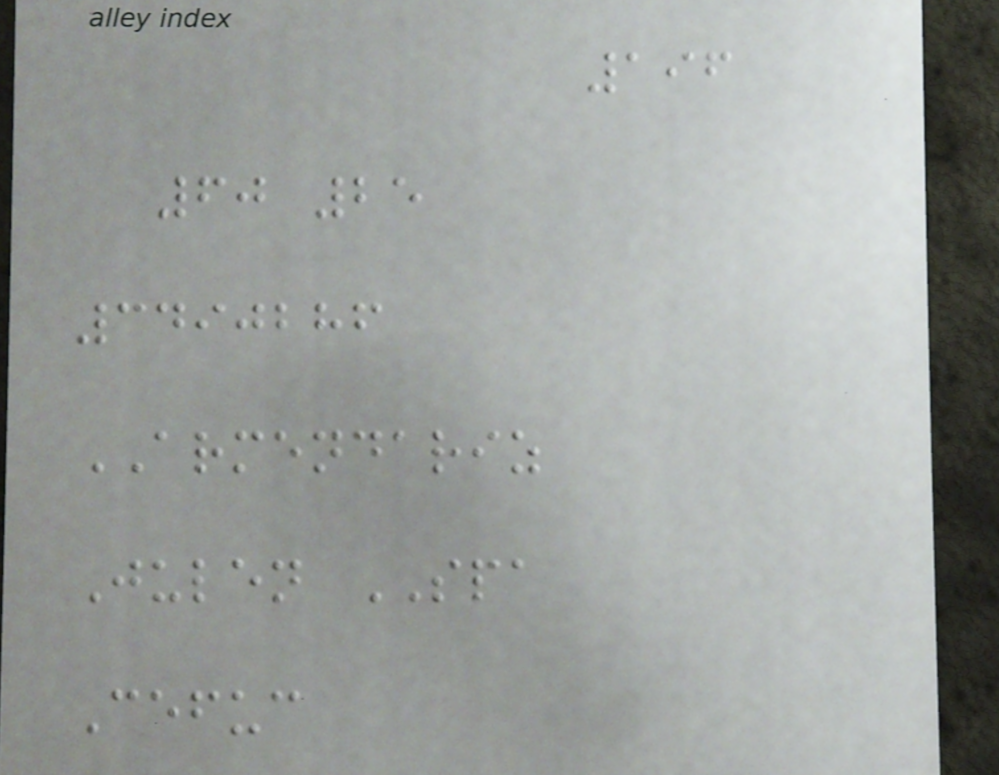196
60 25
3490286
ARMENDARIZ
Julen SPA
Cefuc
